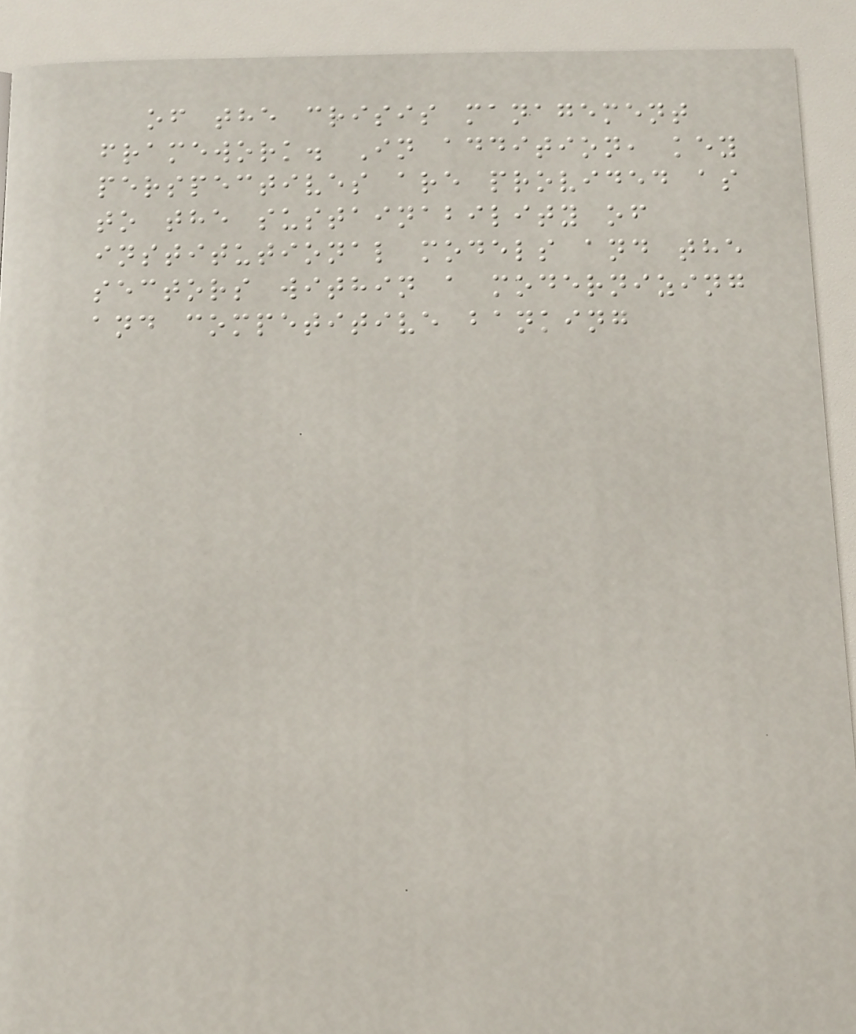of the crisis management
framework. In addition, key
perspectives are provided as
to the sustainability of
institutional models and the
sectors within a modernizing
and competitive banking
